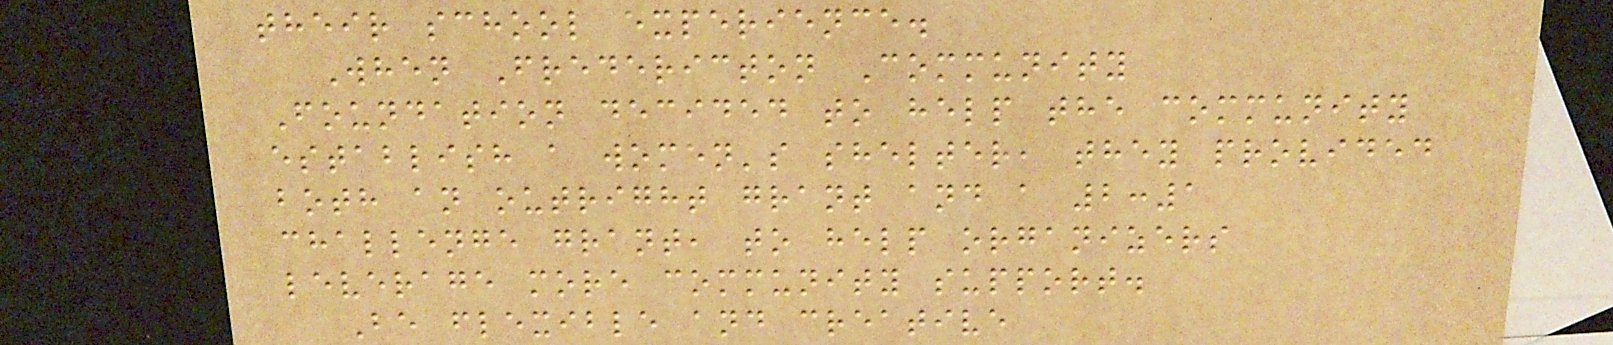their school experience.
When Fredericton Community
Foundation decided to help the community
establish a women's shelter, they provided
both an outright grant and a 2:1
challenge grant, to help organizers
leverage more community support.
Be flexible and creative
